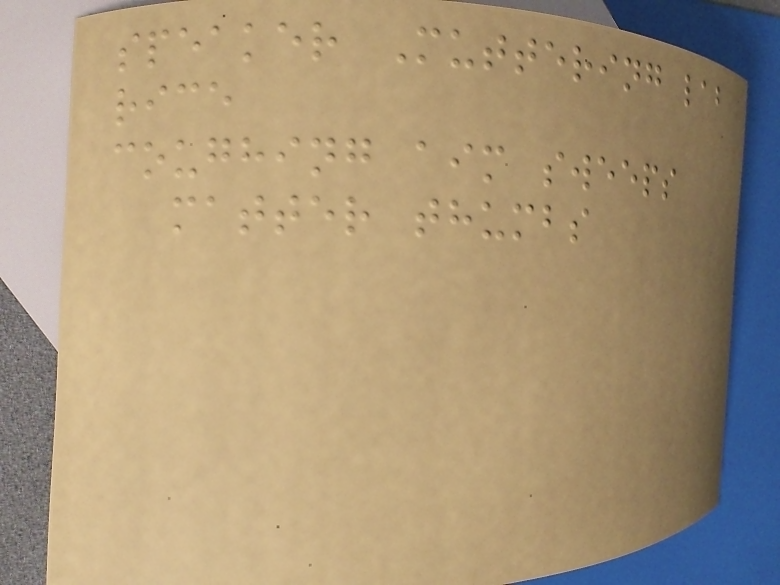speaker Muttering lab
rice
coughing aim sweeps
matter thumbs
